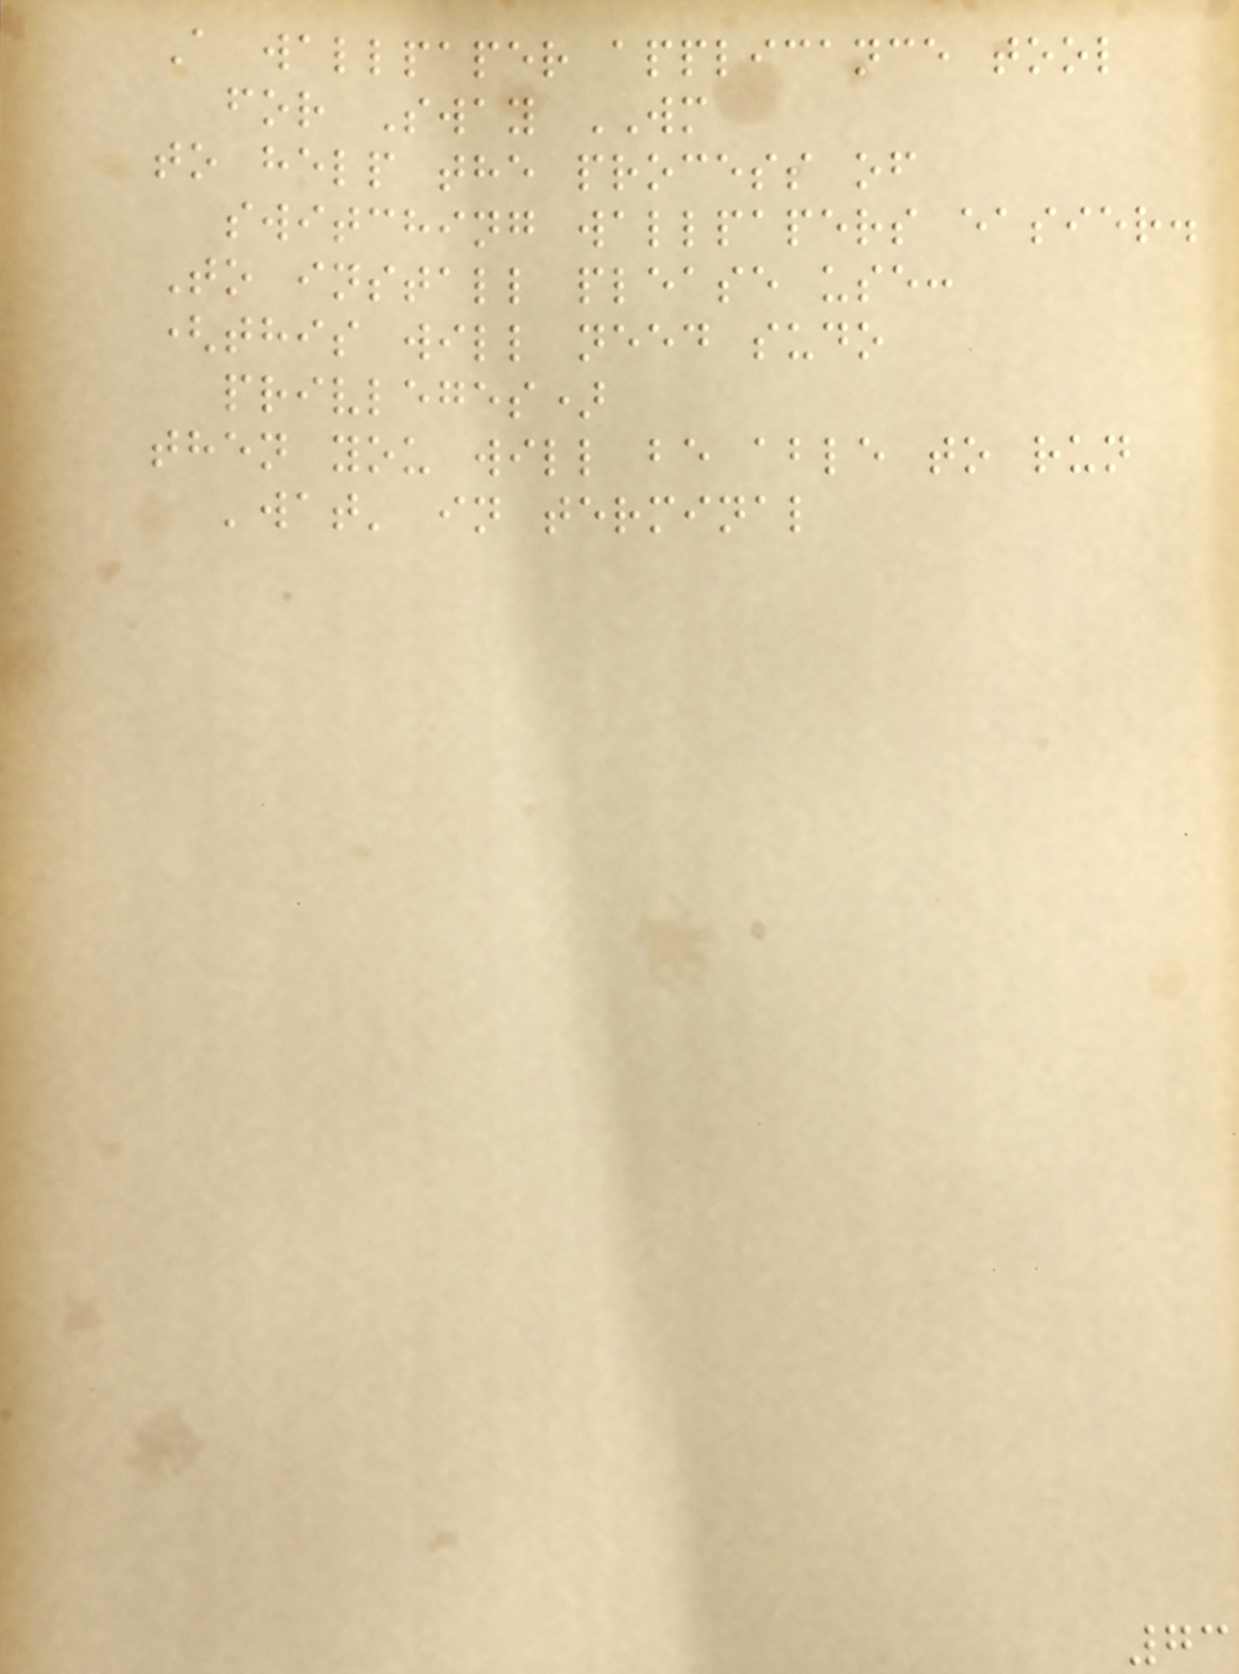A wallpaper applicance tool
for Sway WM
to help the process of
switching wallpapers easier.
To install please use:
(this will need sudo
privleges)
then you will be able to run
'wat' in terminal
73
